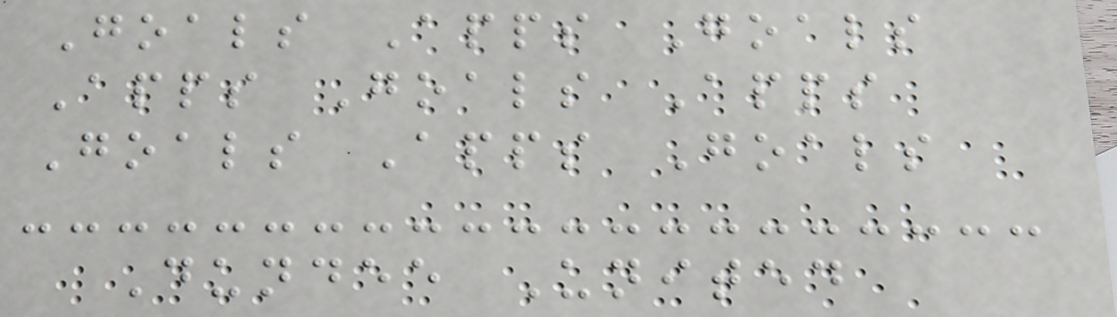Goals Apps Goals
Apps Goals Apps
Goals Apps Goals
Dundee United
